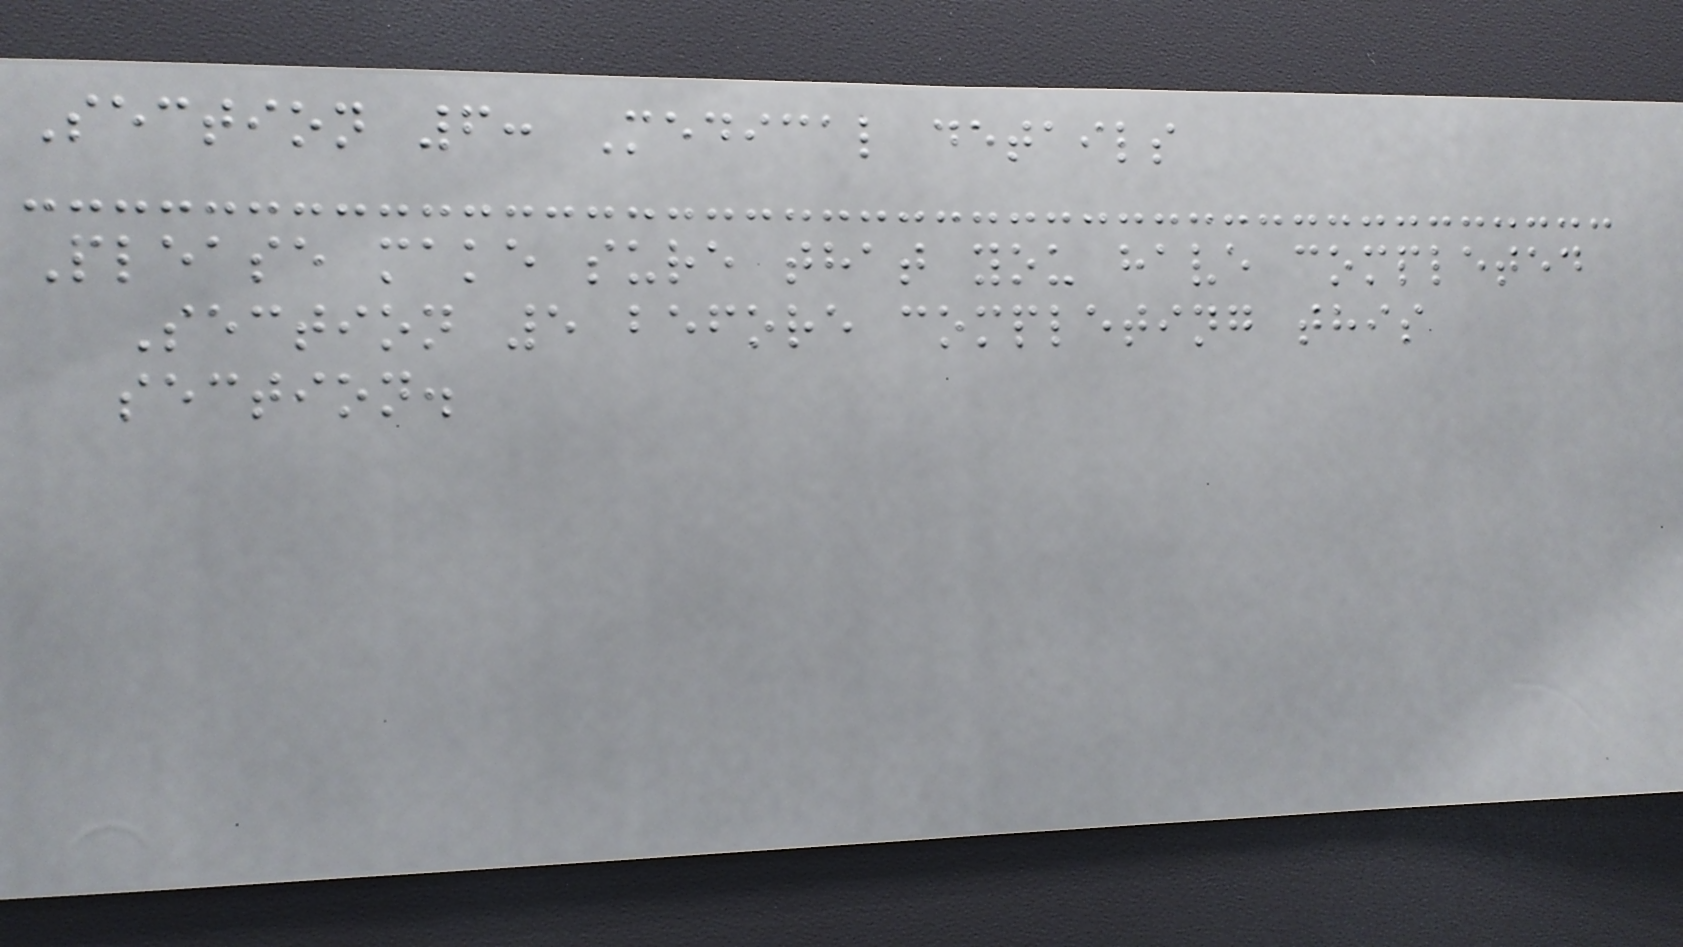Section 6: Medical details
Please make sure that you have completed
Section 5 before completing this
section.
